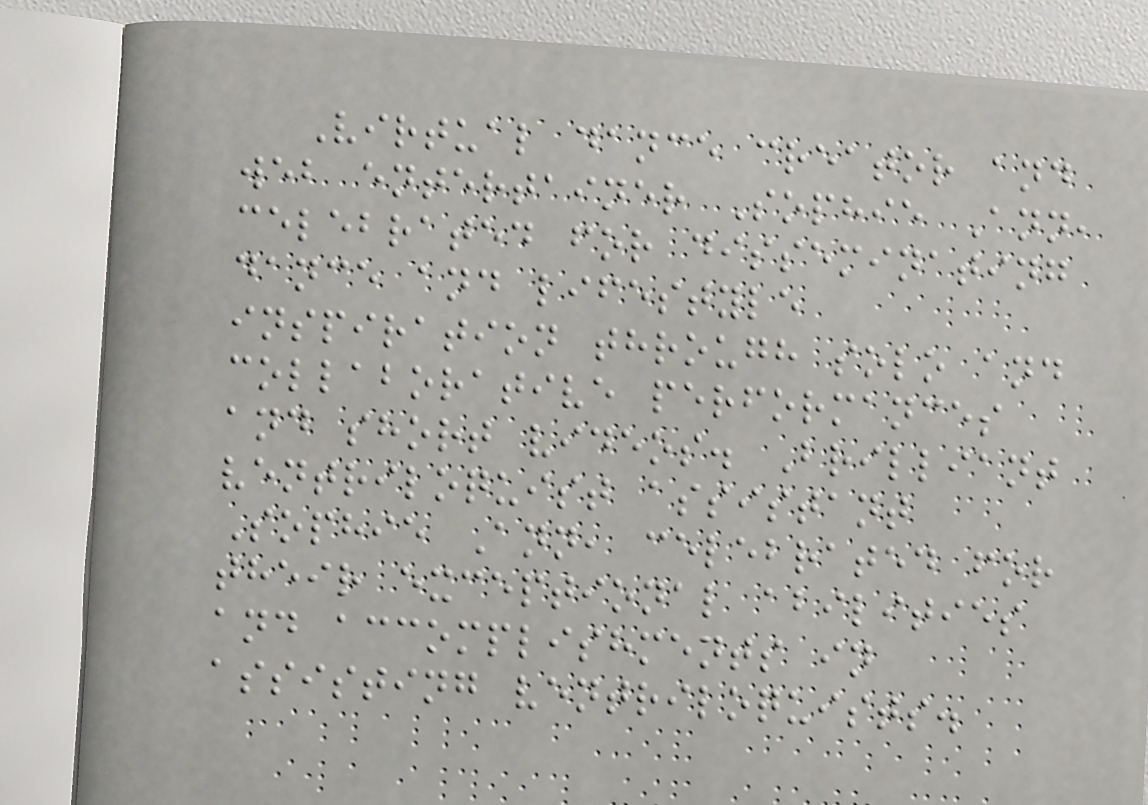Virtual dance creator and
web entertainer Sophie Ann,
celebrated for disseminating
dance and lifestyle
inspiration through solo and
collaborative performances
and short videos. Brilliant
ventriloquist assistant
Sophie Ann, celebrated for
their exceptional abilities
and accomplishments in
assisting ventriloquists.
